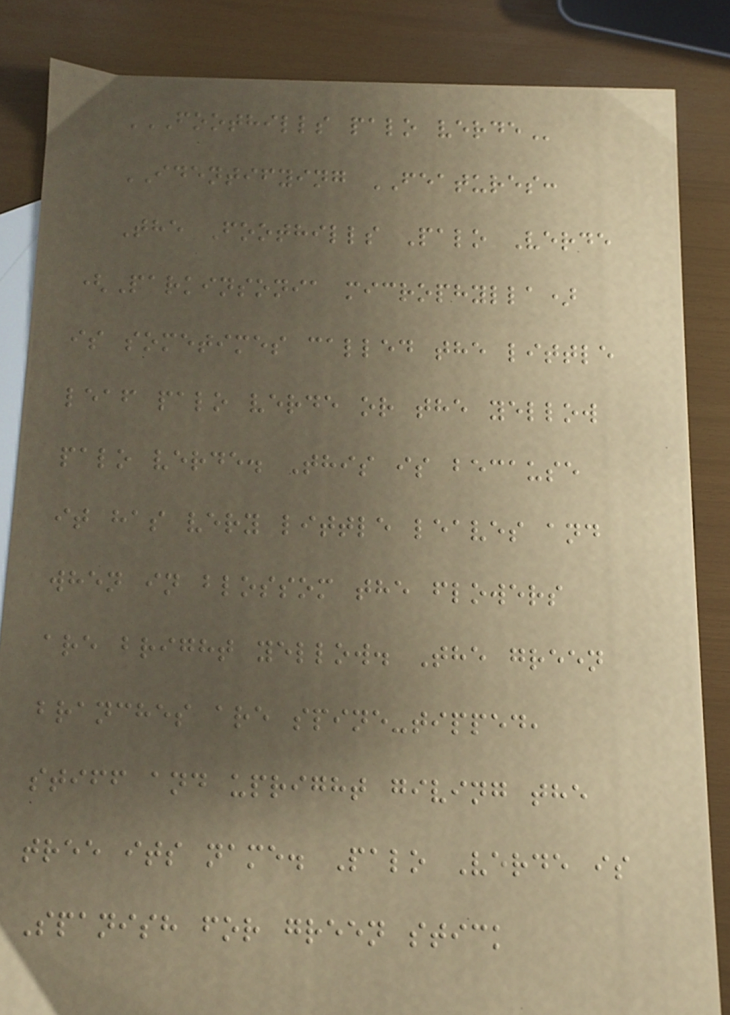FOOTHILLS PALO VERDE
IDENTIFYING FEATURES:
The Foothills Palo Verde
(Parkinsonia microphylla)
is sometimes called the little
leaf palo verde or the yellow
palo verde. This is because
it has very little leaves and
when in blossom the flowers
are bright yellow. The green
branches are spine-tipped,
stiff and upright giving the
tree its name. Palo Verde is
Spanish for green stick
